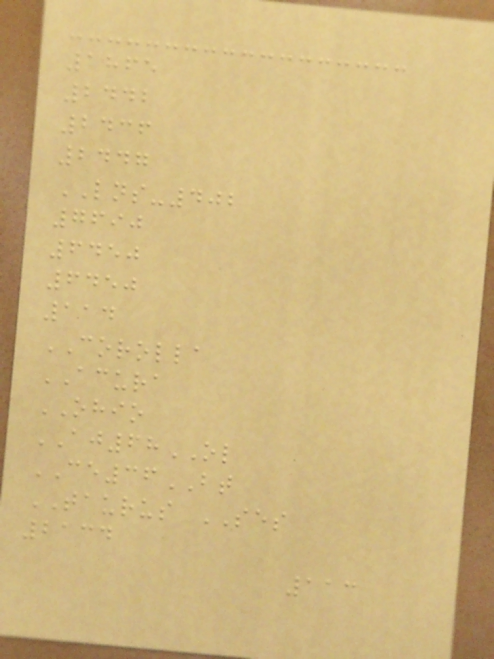1865
2442
2436
2447
LNS-402
7690
6450
6450
114
COROLLA
ACURA
OHIO
AJ68OL
CE36BT
TAURUS SES
2134
113
